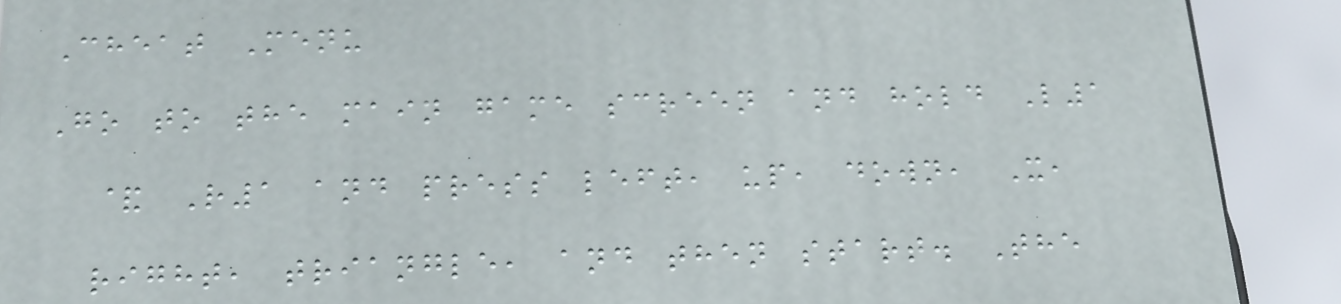Cheat Menu
Go to the main game screen and hold L1
& R1 and press left, up, down, X,
right, triangle, and then start. The
